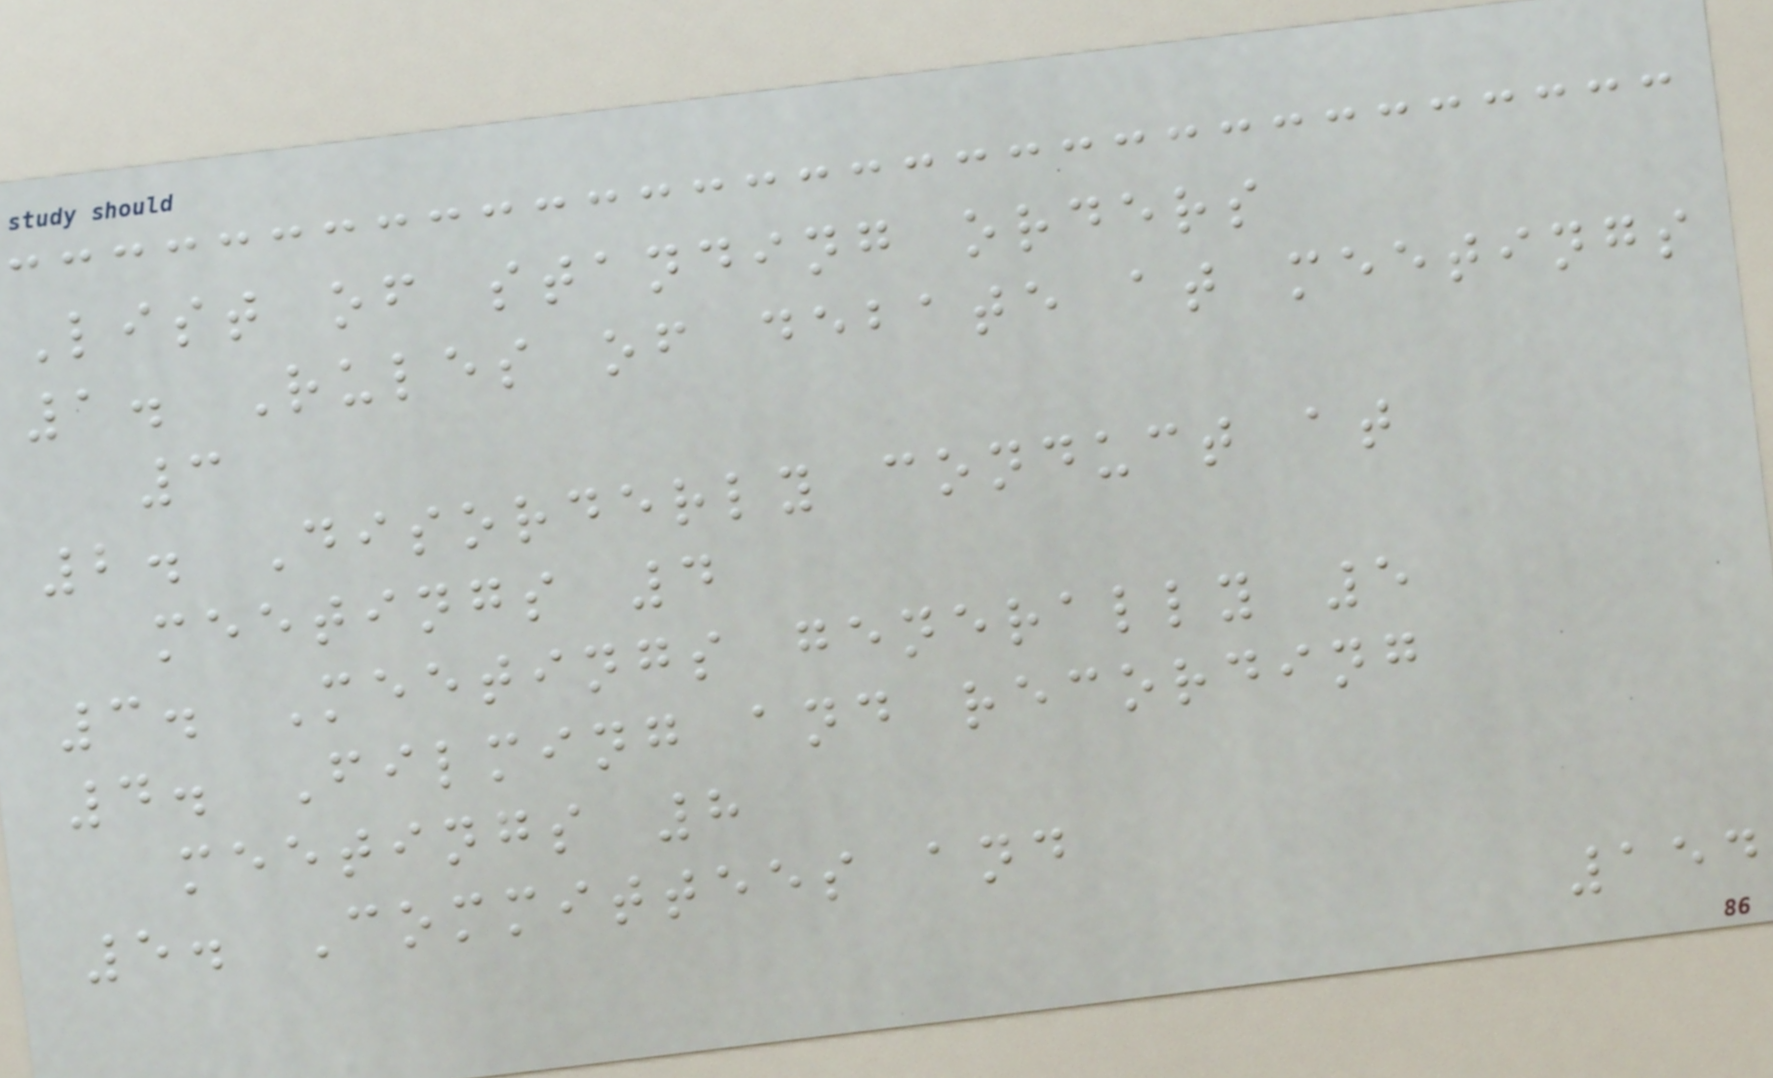List of standing orders
1. Rules of debate at meetings
3
2. Disorderly conduct at
meetings 4
3. Meetings generally 5
4. Filming and recording
meetings 8
5. Committees and
154
